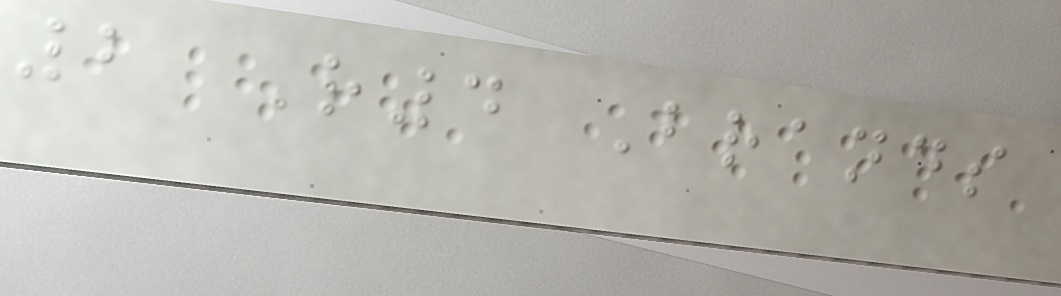2 R4 Brands
